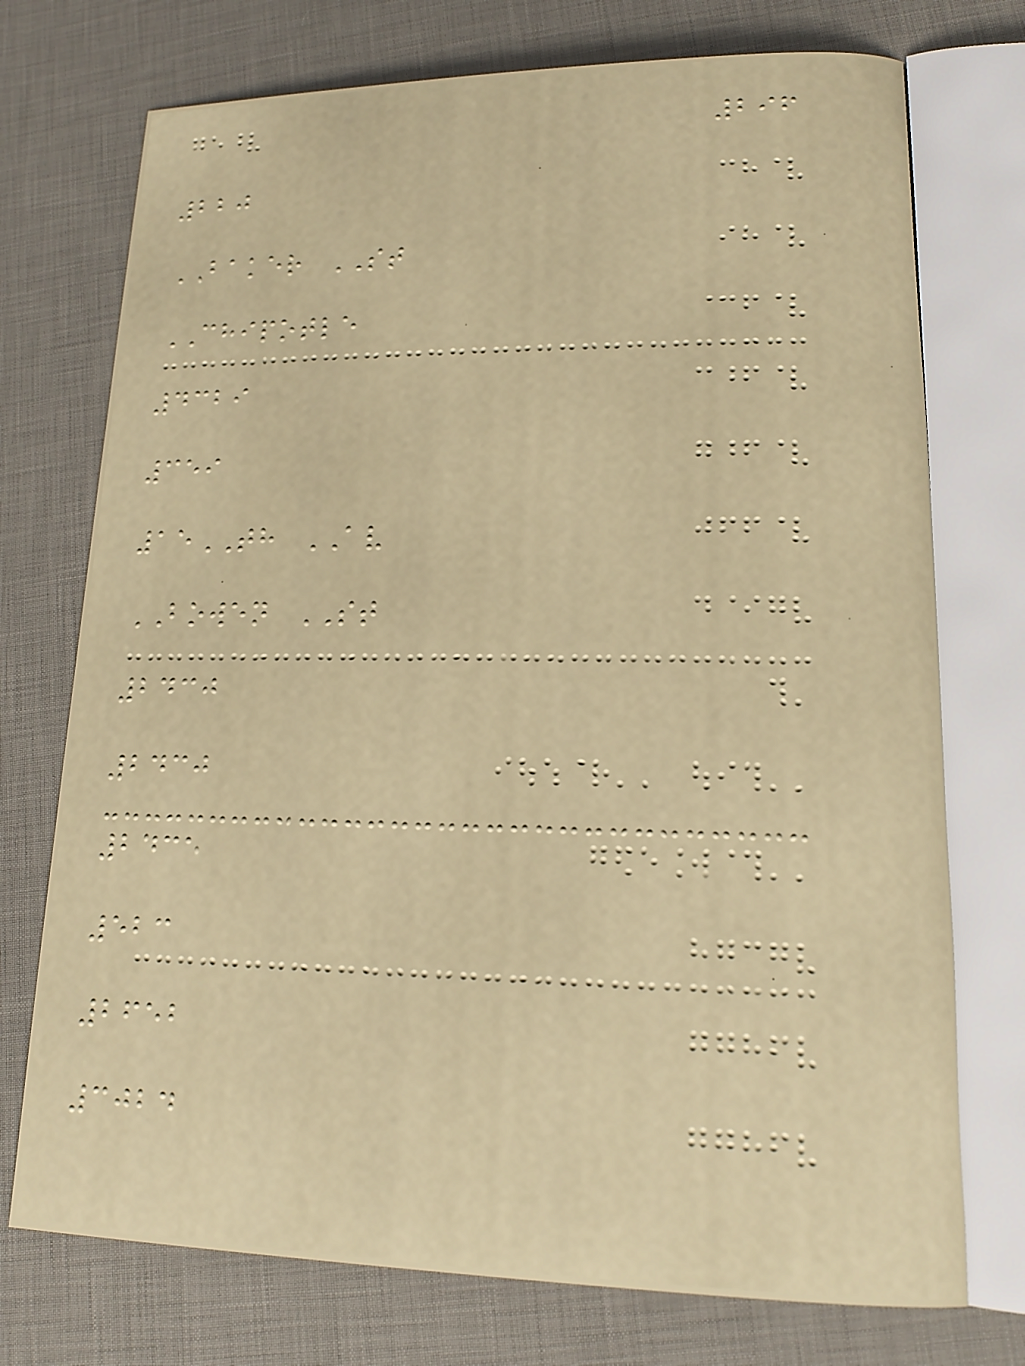296
220
BAKER ST
CHIPOTLE
4329
359
15TH AV
BOWEN ST
2430
2430
2435
523
2652
3024
